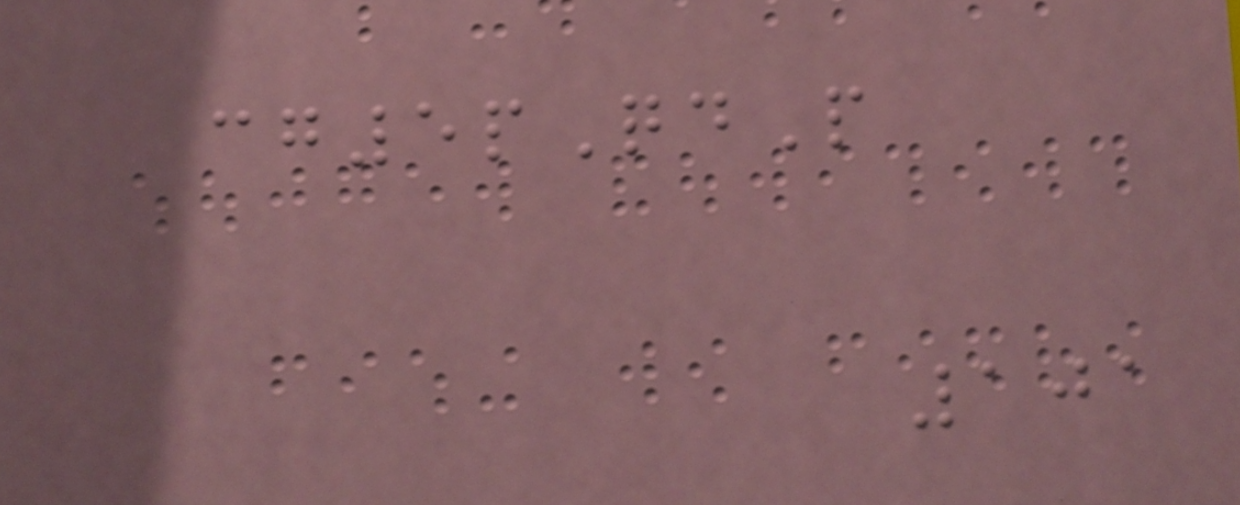cg5pQdP
101
